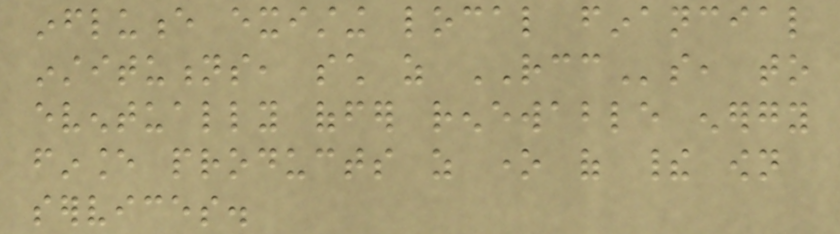influence existing local financial
institutions, such as RCCs, to
eventually offer renewable energy
finance products as one of their own
services.
